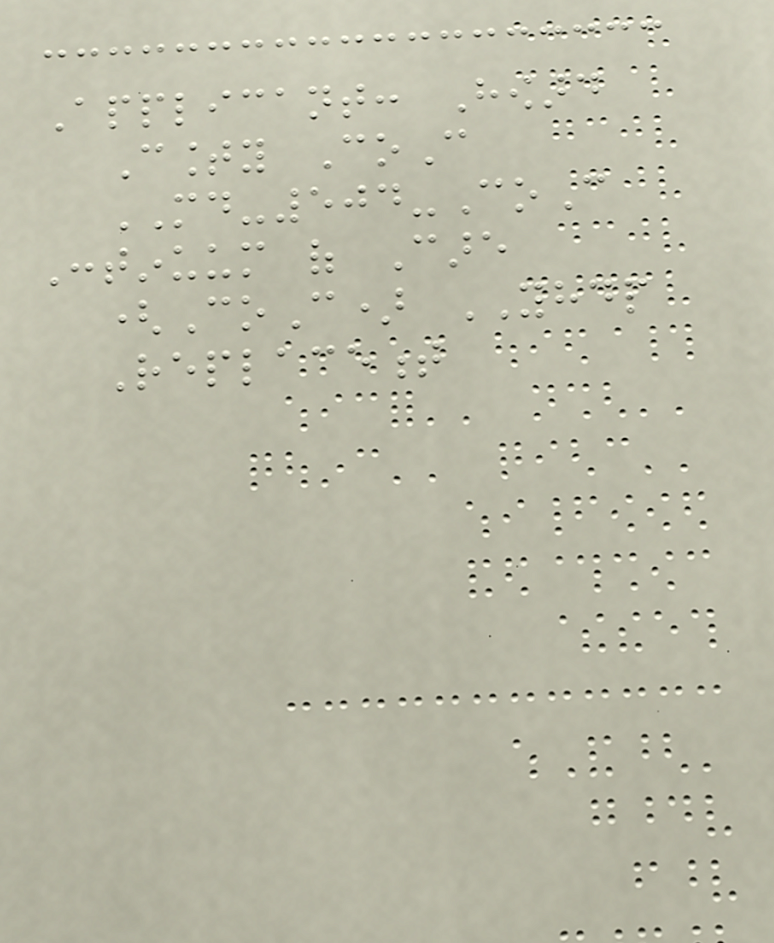Applicant: Howard
County CoC
MD-504-CoC
Continuum of Care
(CoC) YHDP
Replacement
